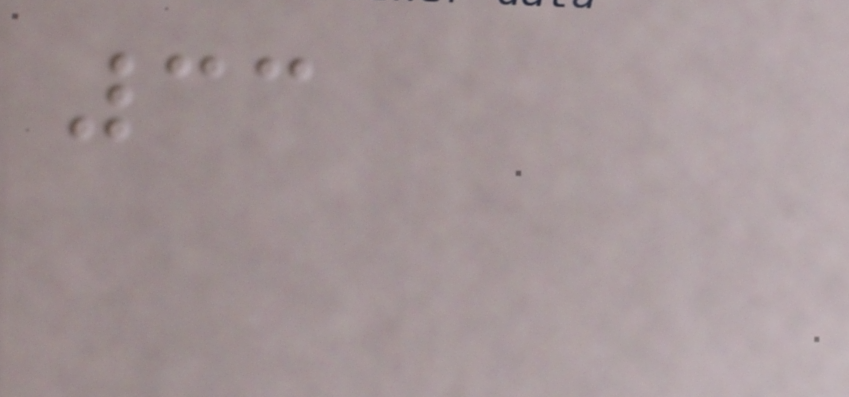33
